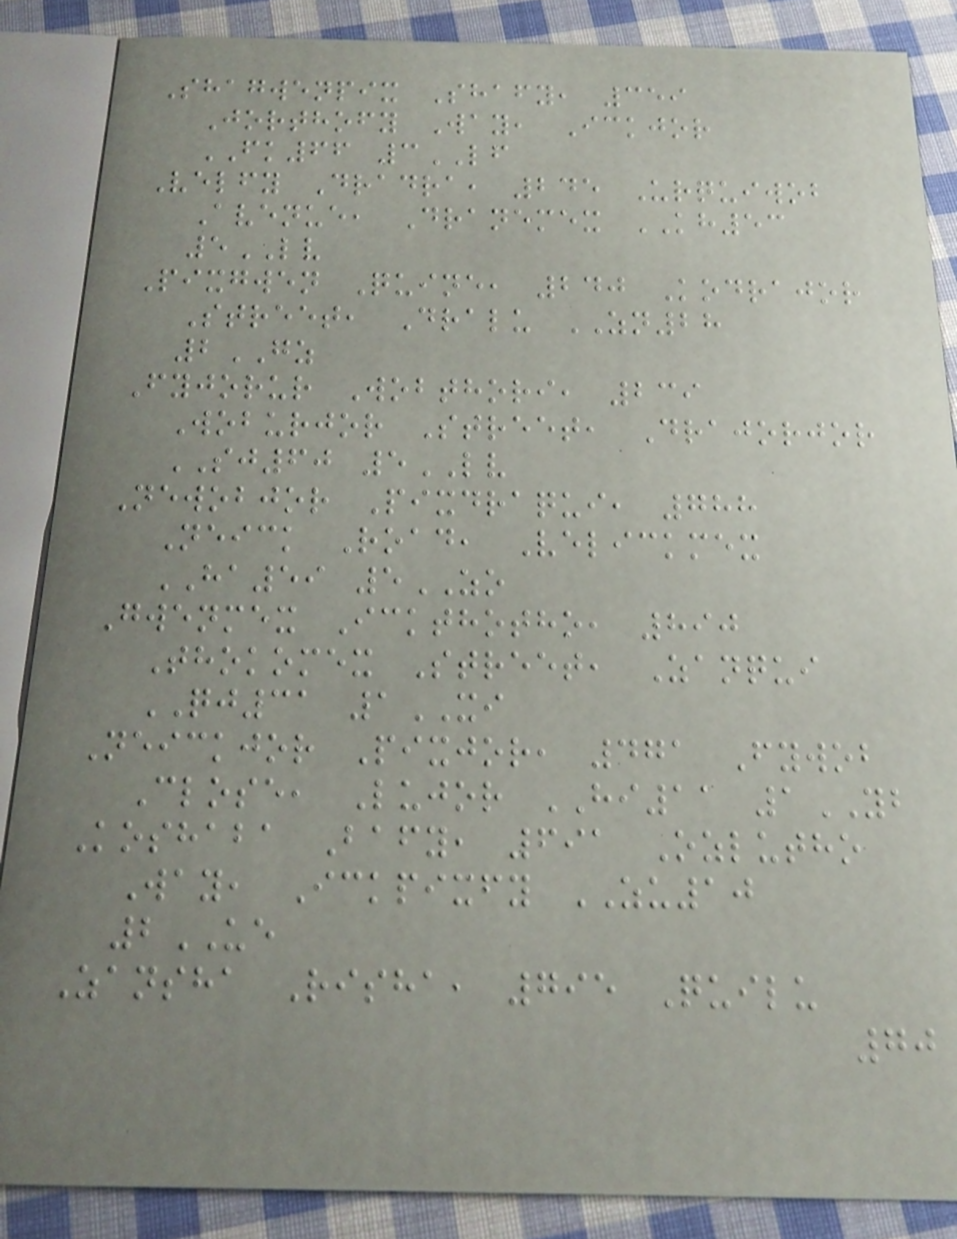Shagwenpix Shafy, 359
Jorthofy Way, Ickjor
FK66 3LF
Velfy Dradra, 245 Urquiwob
Avenue, Dranemex KH53
5LV
Pixgwen Quine, 240 Kodrajor
Street, Dralu ZN28
2GZ
Fyjorur Wobthori, 239
Woburjor Street, Drajorjor
SJ60 5LV
Newobjor Pixdraqui, 788
Neick Road, Velickmex
HA59 5ZO
Gwenmex Ickthotho, 890
Thokomex Street, Zanqui
QJ31 1XI
Neickjor Pixjor, 471 Fywob
Close, Lujor HI11 1YB
Koshaba Bafy, 691 Ozlutho
Way, Ickpixfy ZU10
2UE
Zansha Risha, 795 Quilu
70
